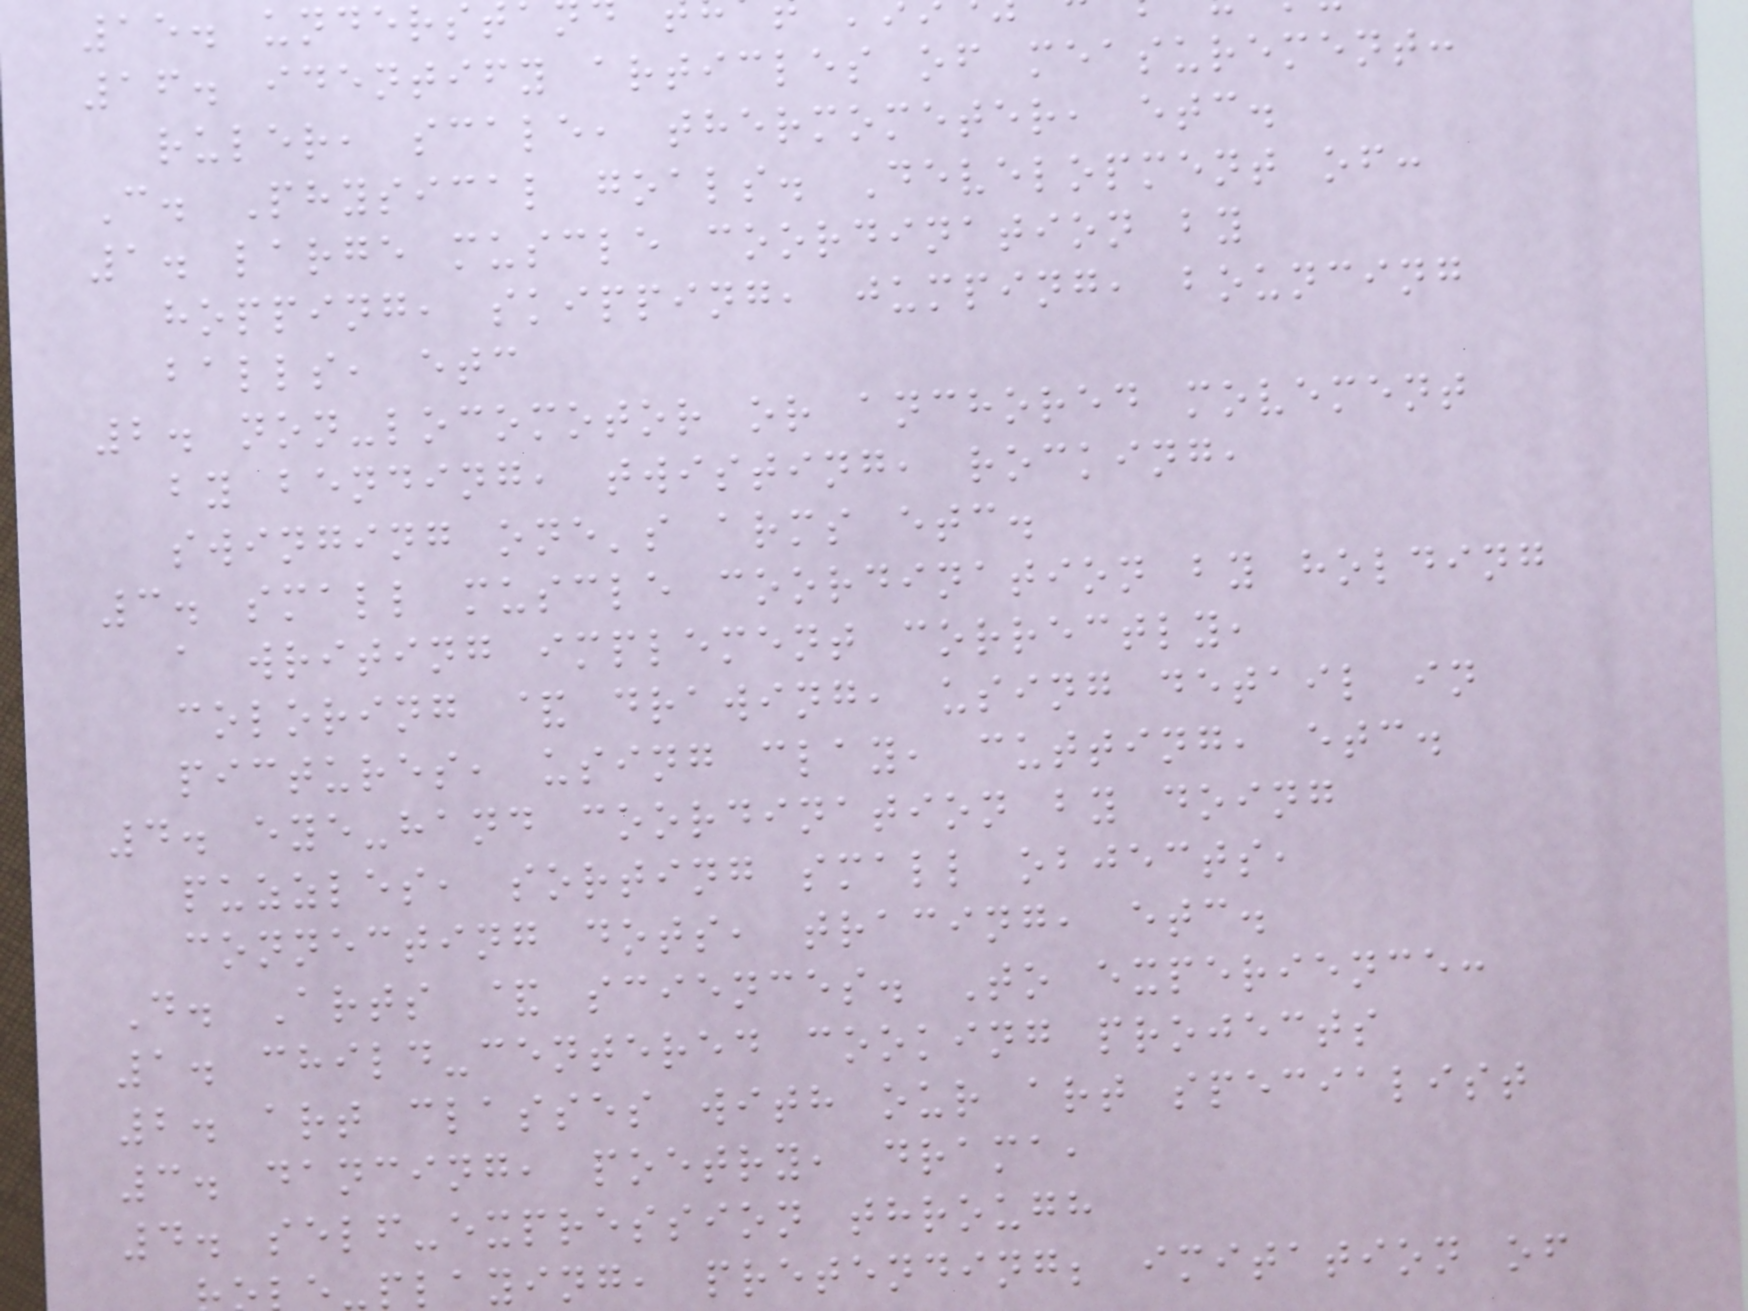15. underst
16. identify articles of measurement:
ruler, scale, thermometer, etc.
C. Physical goals. Development of:
1. large muscle coordination by
hopping, skipping, jumping, bouncing
balls, etc
2. non-locomotor or anchored movement
by bending, twisting, rocking,
swinging one's arms etc.
3. small muscle coordination by holding
a writing implement correctly,
coloring & drawing, using detail in
pictures, using clay, cutting, etc.
4. eye-hand coordination by doing
puzzles, sorting small objects,
connecting dots, tracing, etc.
D. Arts & sciences. To experience:
1. child-centered cooking projects
2. art classes with our art specialist
3. dancing, poetry, drama,
4. self-expression through
playing, pretending; imitation of
